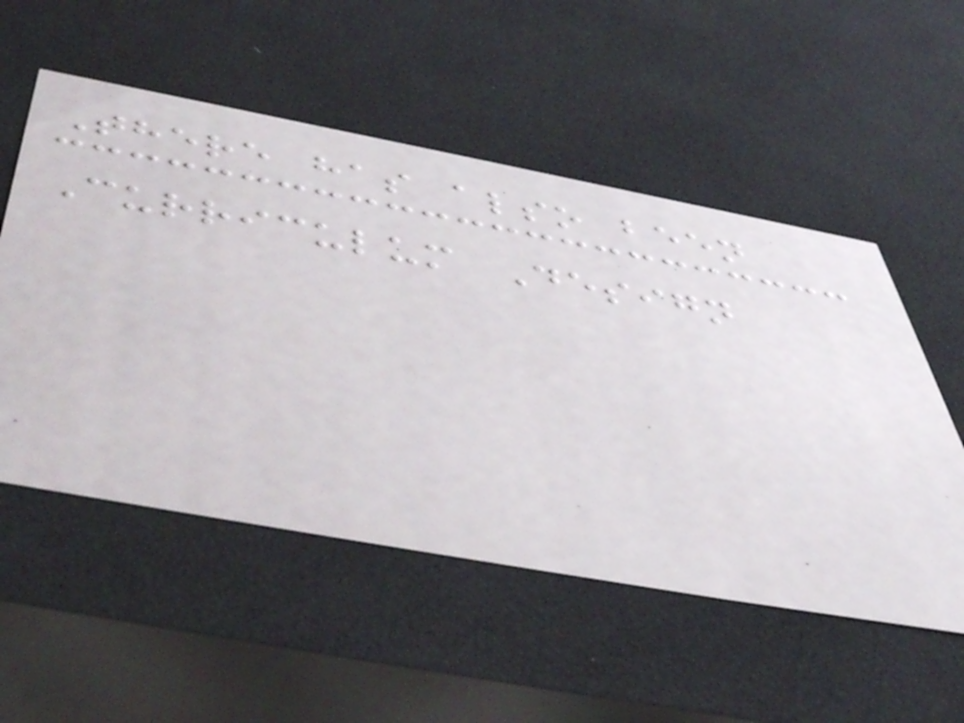There has also been
Curriculum Design
